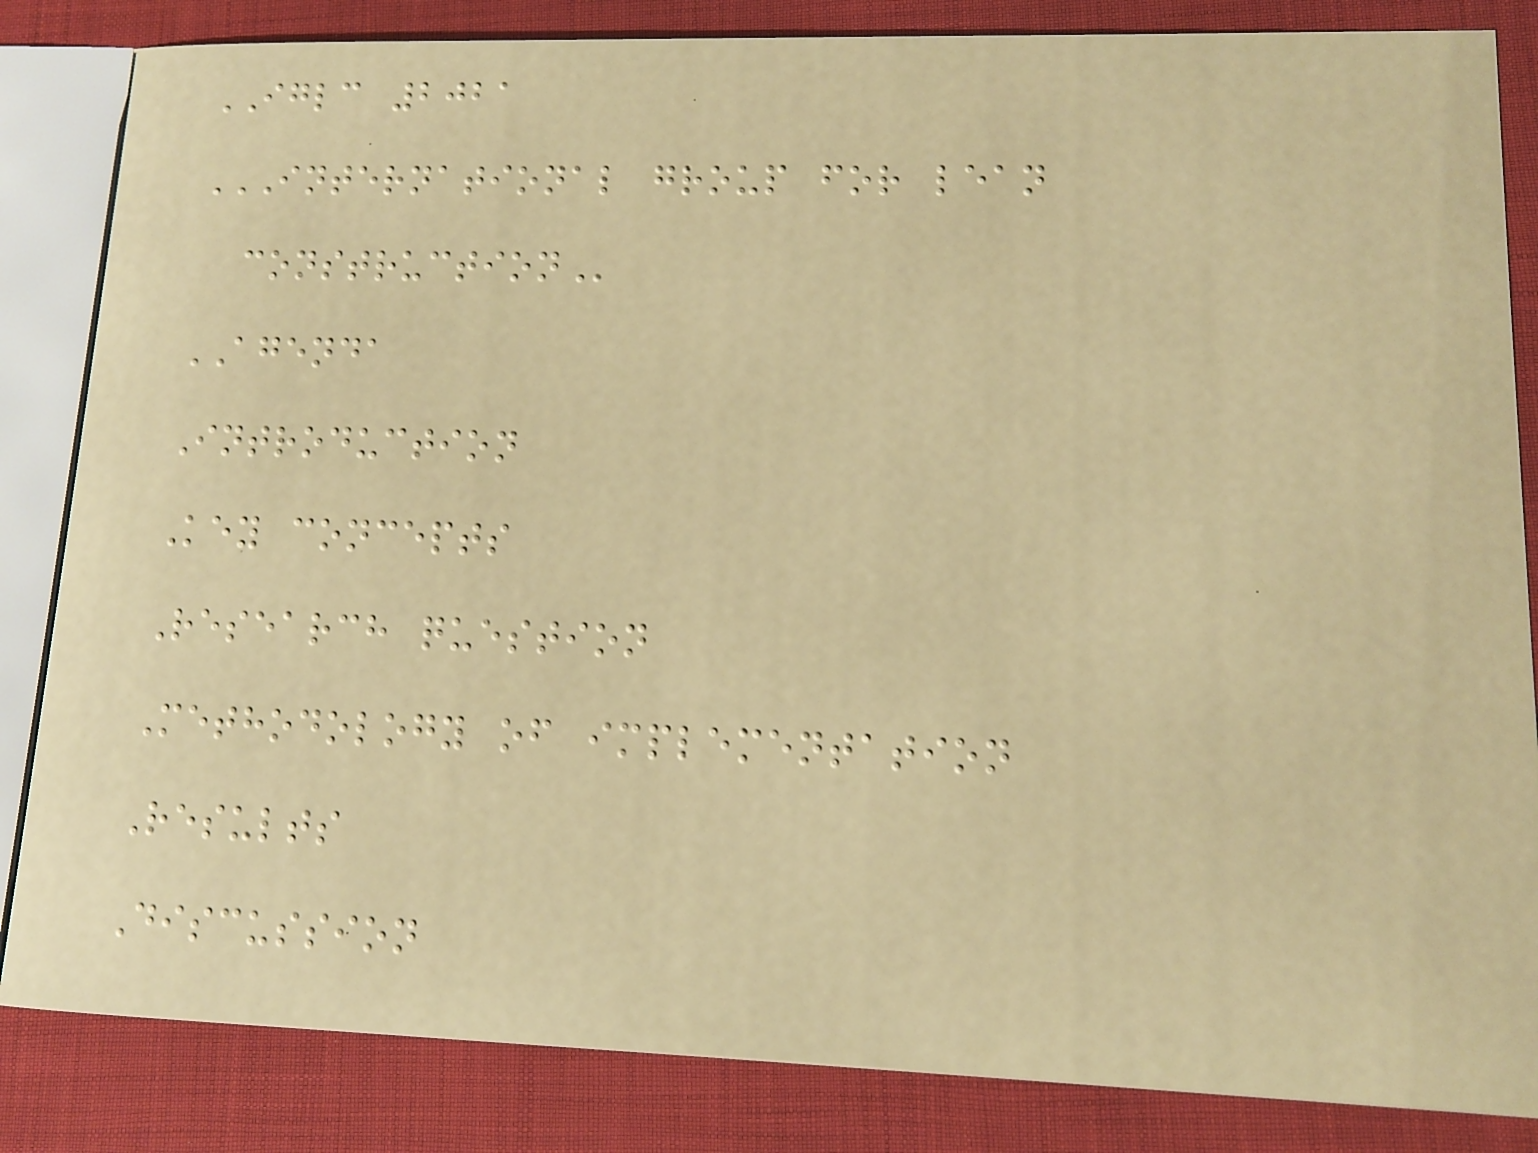IGLC 2021
INTERNATIONAL GROUP FOR LEAN
CONSTRUCTION
AGENDA
Introduction
Key concepts
Research question
Methodology of implementation
Results
Discussion
